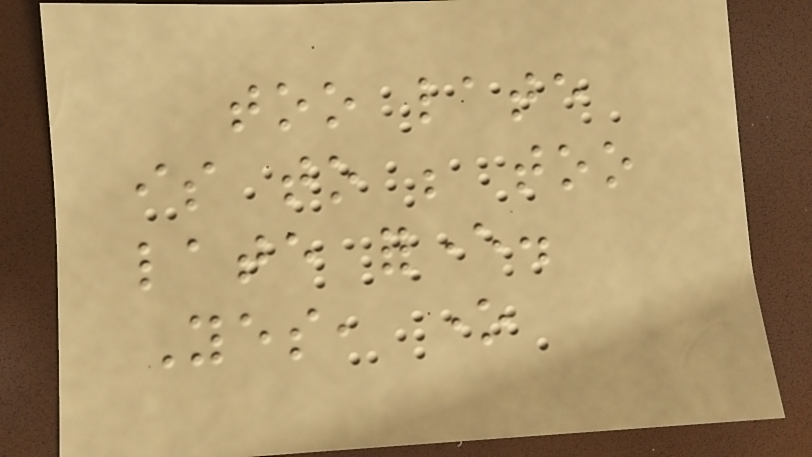too late
is to be too
late forever.
Yes, one
